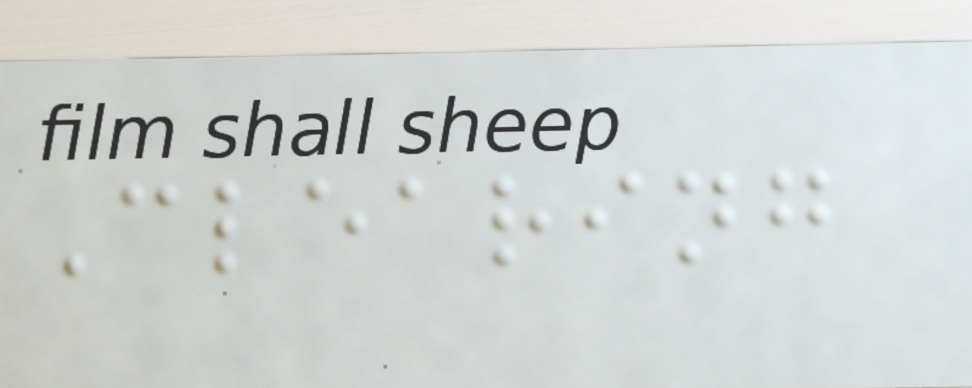Clearing
